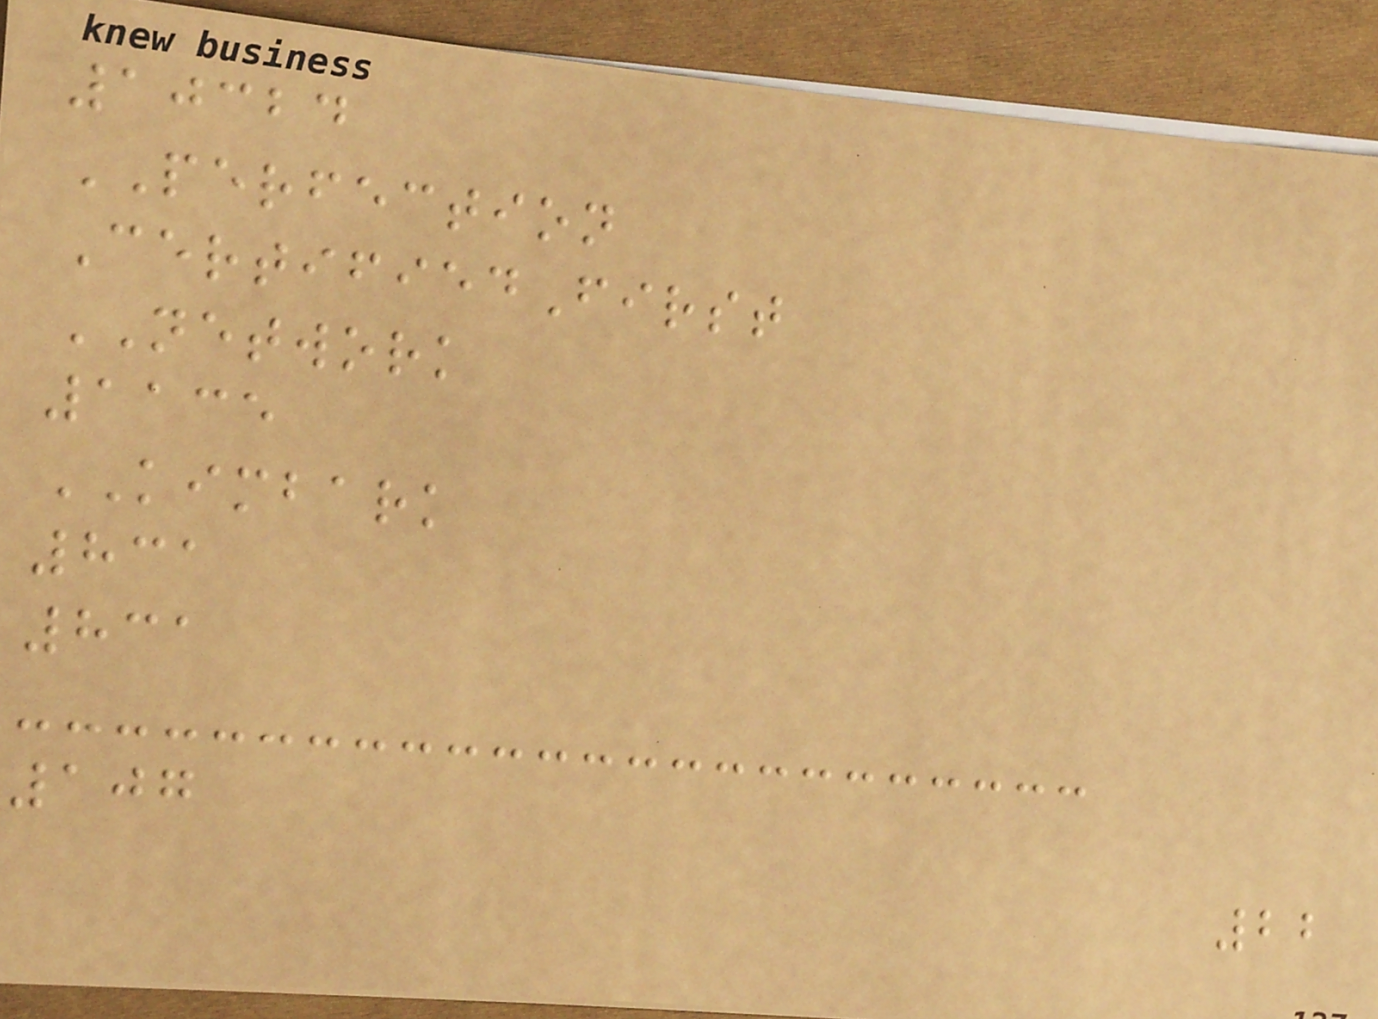10324
PERFECTION
CertifiedFirst
NETWORK
1135
KIMBARK
831
831
107
22
